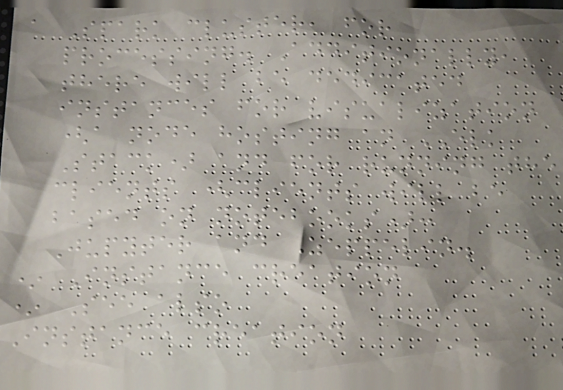a Spark cluster, for
processing. Additionally,
there will be dedicated
instances for visualization
(a node hosting an ELK
Stack) and for running the
clients (clients will be
based on notebooks):
Jupyter and Zeppelin.
* Instance creation
* See also
Instance creation
